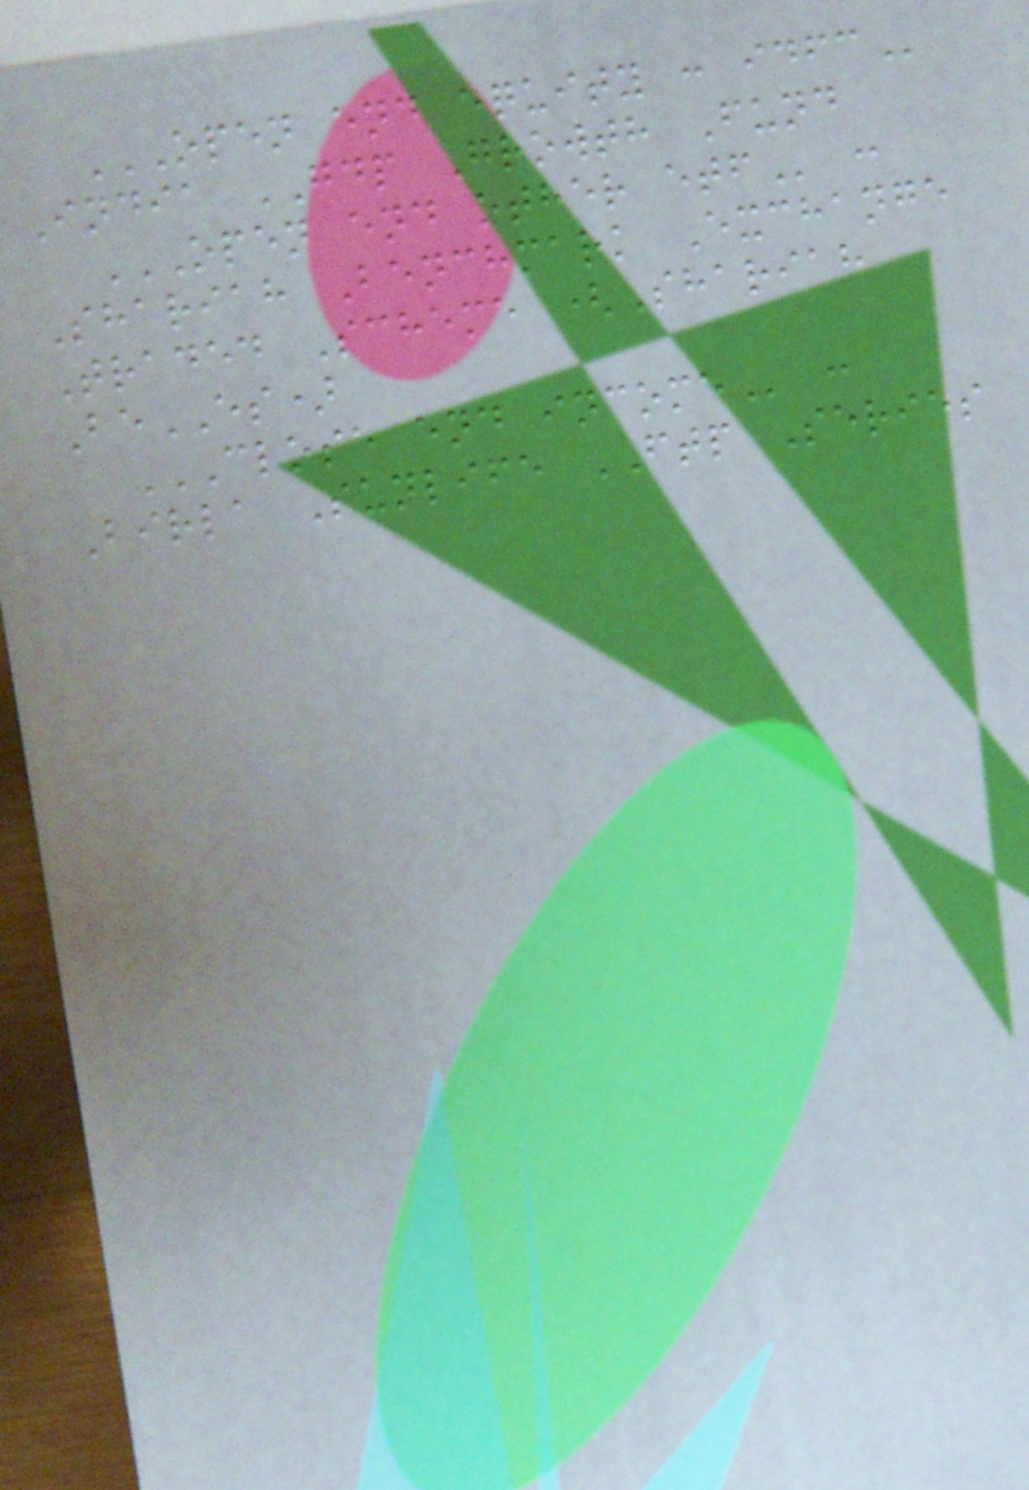OPEN END EQUITY : IDFC
India GDP Growth Fund
OPEN END OTHER ETF :
Shariah Benchmark Exchange
Traded Scheme (Shariah
BeES)
CLOSE END INCOME :
Birla Sunlife FTP Series
